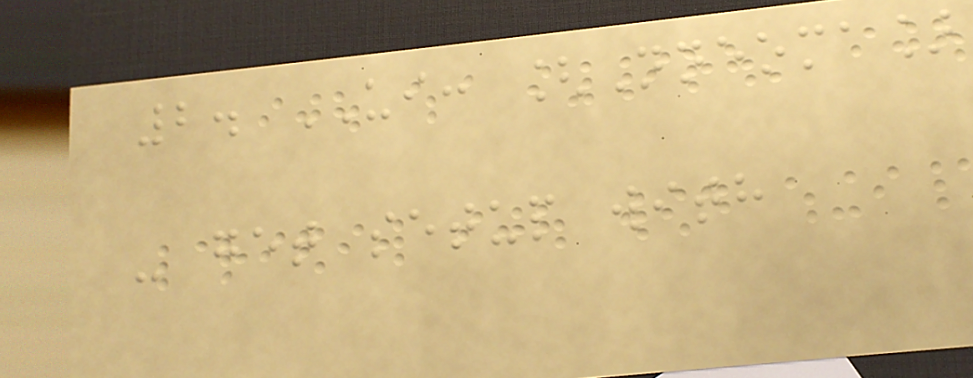2. UI: [Nneoma]
- get setup with
